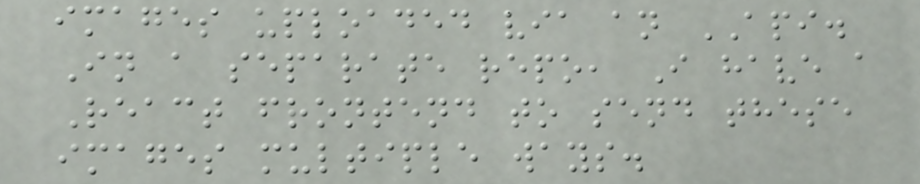images uploaded via an API.
In a separate repo, I have a
React frontend to send these
images multiple ways.
